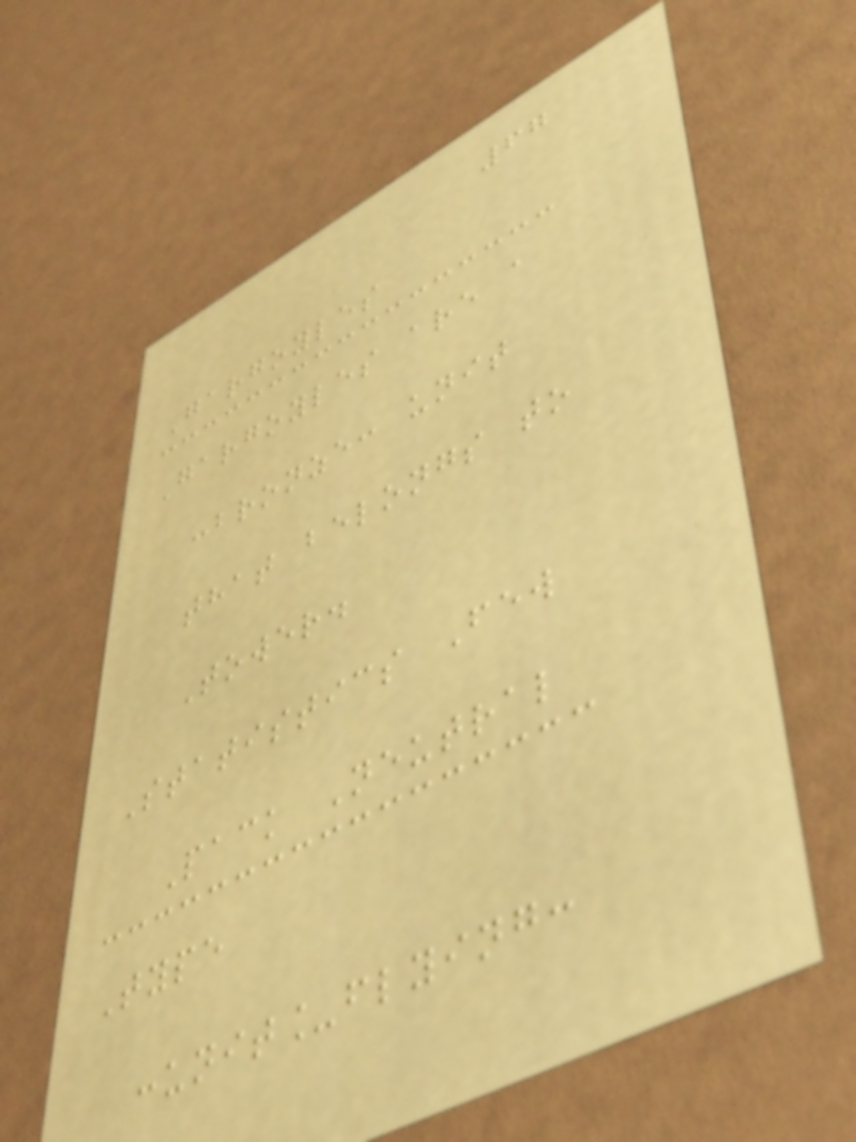67
Gargoyles
Gargoyles are a
:bronze: unit
that belongs to
Tower.
Statistics Few
Pack Neutral
Type
:unit_flying:
